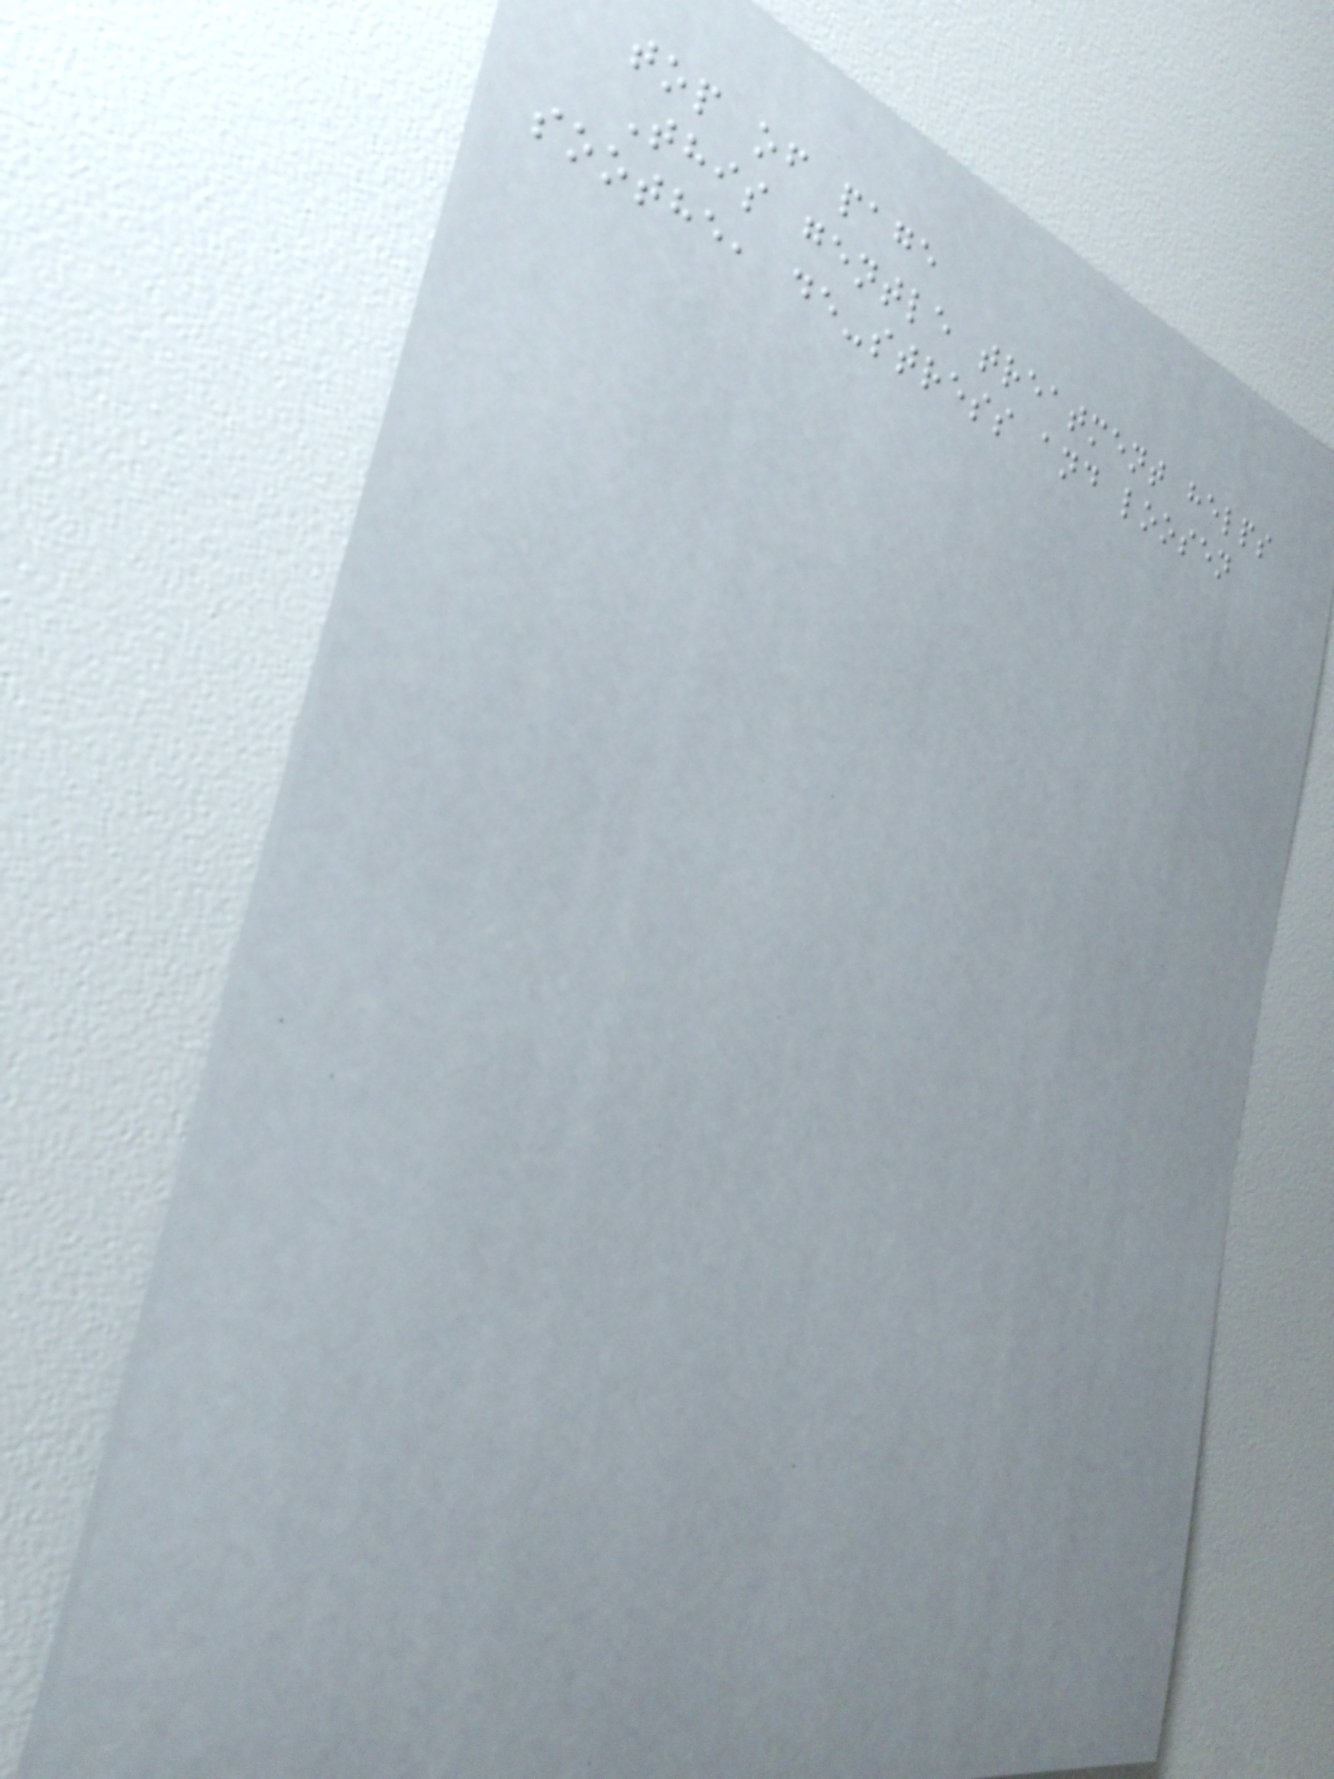top of page
This gentle treatment helps
soothe, de-stress and loosen
